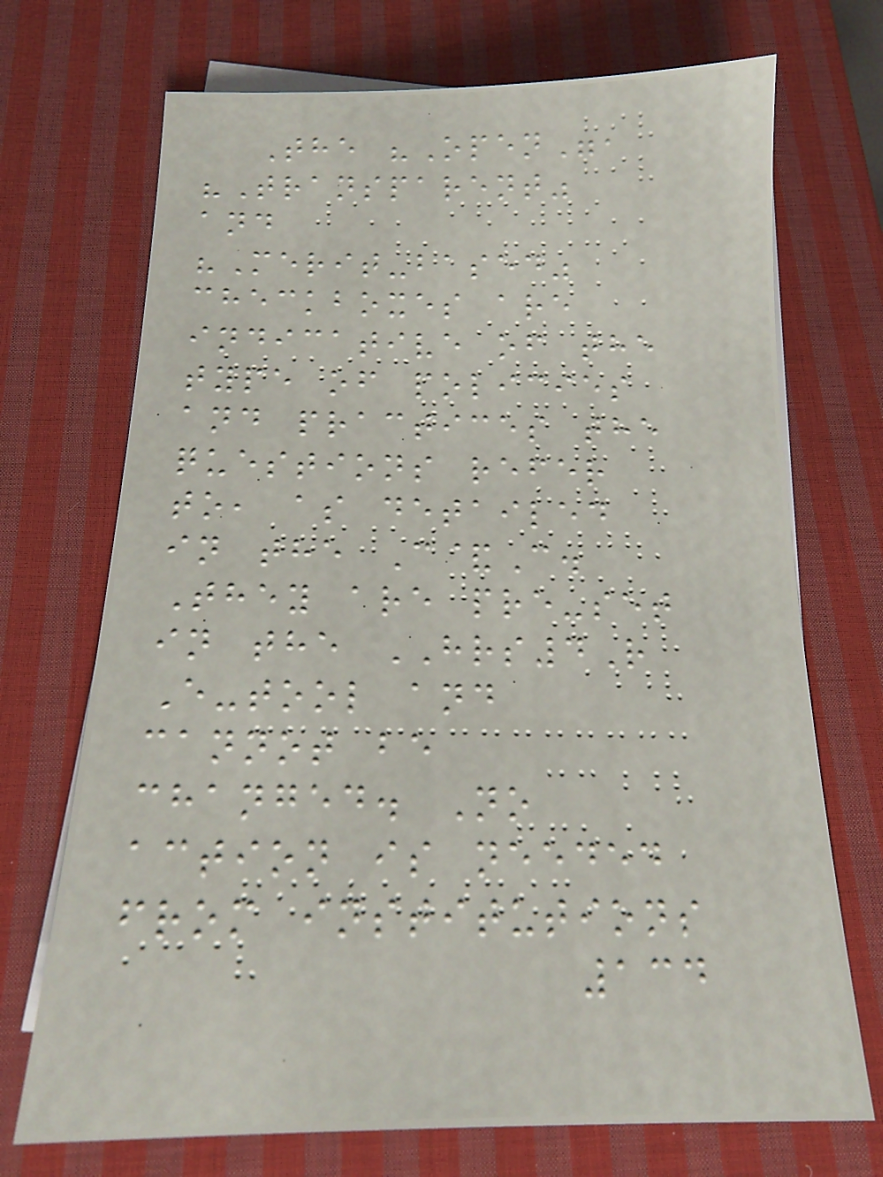The "Open",
"Transparent"
and
"Merit-based"
checkboxes are
indicative of the
type of policies
and practices the
questions refer
to, as detailed
in the C&C.
They are pre-set
in the HRS4R
E-tool and
cannot be
changed. No
action is needed
from institutions
134
